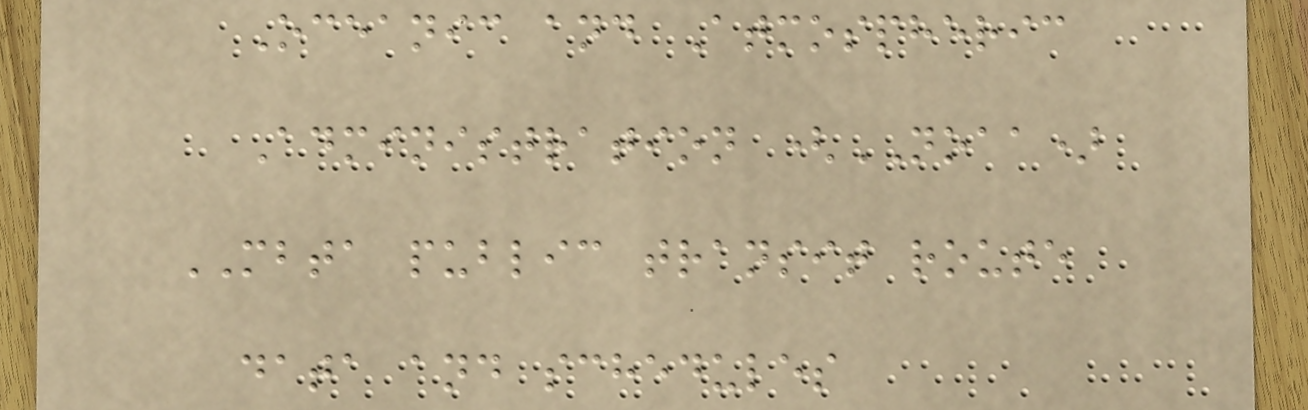Oceanic and Atmospheric
Administration (NOAA)
MBTA public transit route
data and schedules
